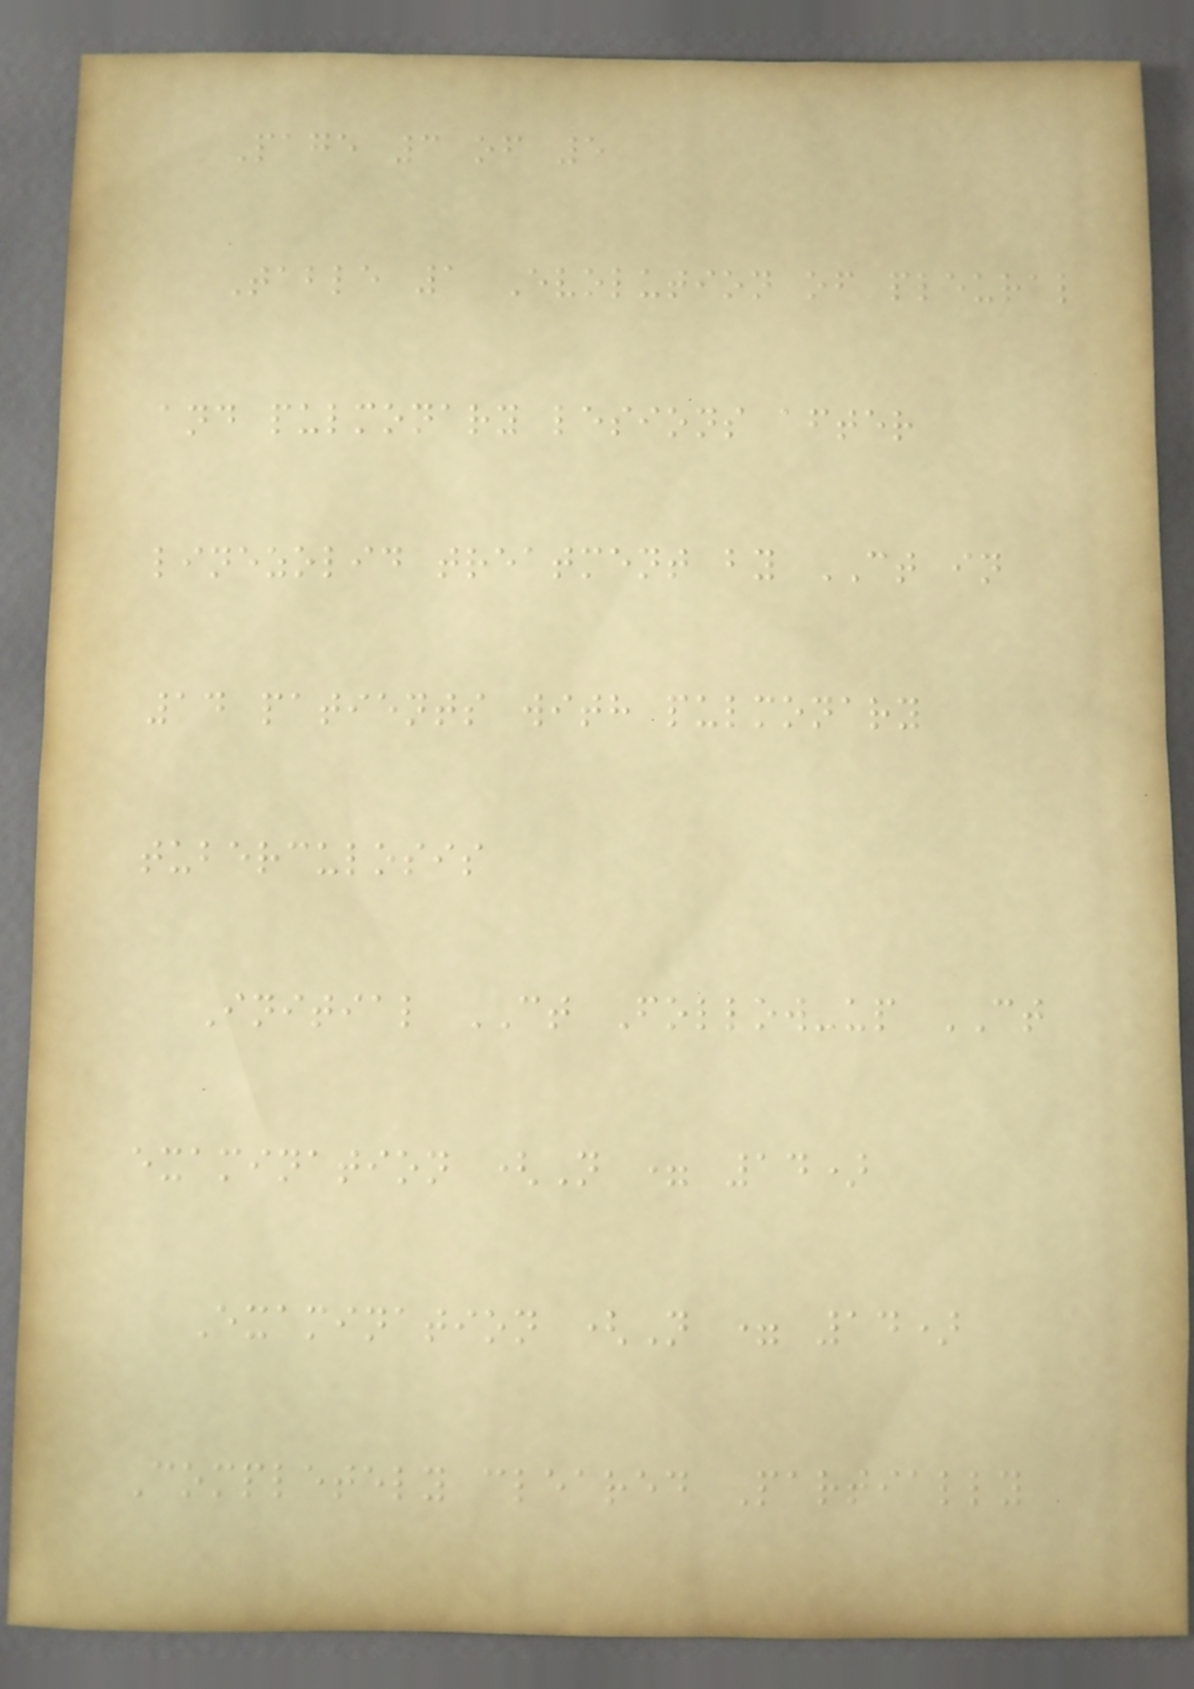Page 3 of 5
Table 1 Evolution of pleural
and pulmonary lesions after
linezolid treatment by CT in
14 patients with pulmonary
tuberculosis
Initial CT Follow-up CT
examination (N = 14)
Examination (N = 14)
Completely cleared Partially
